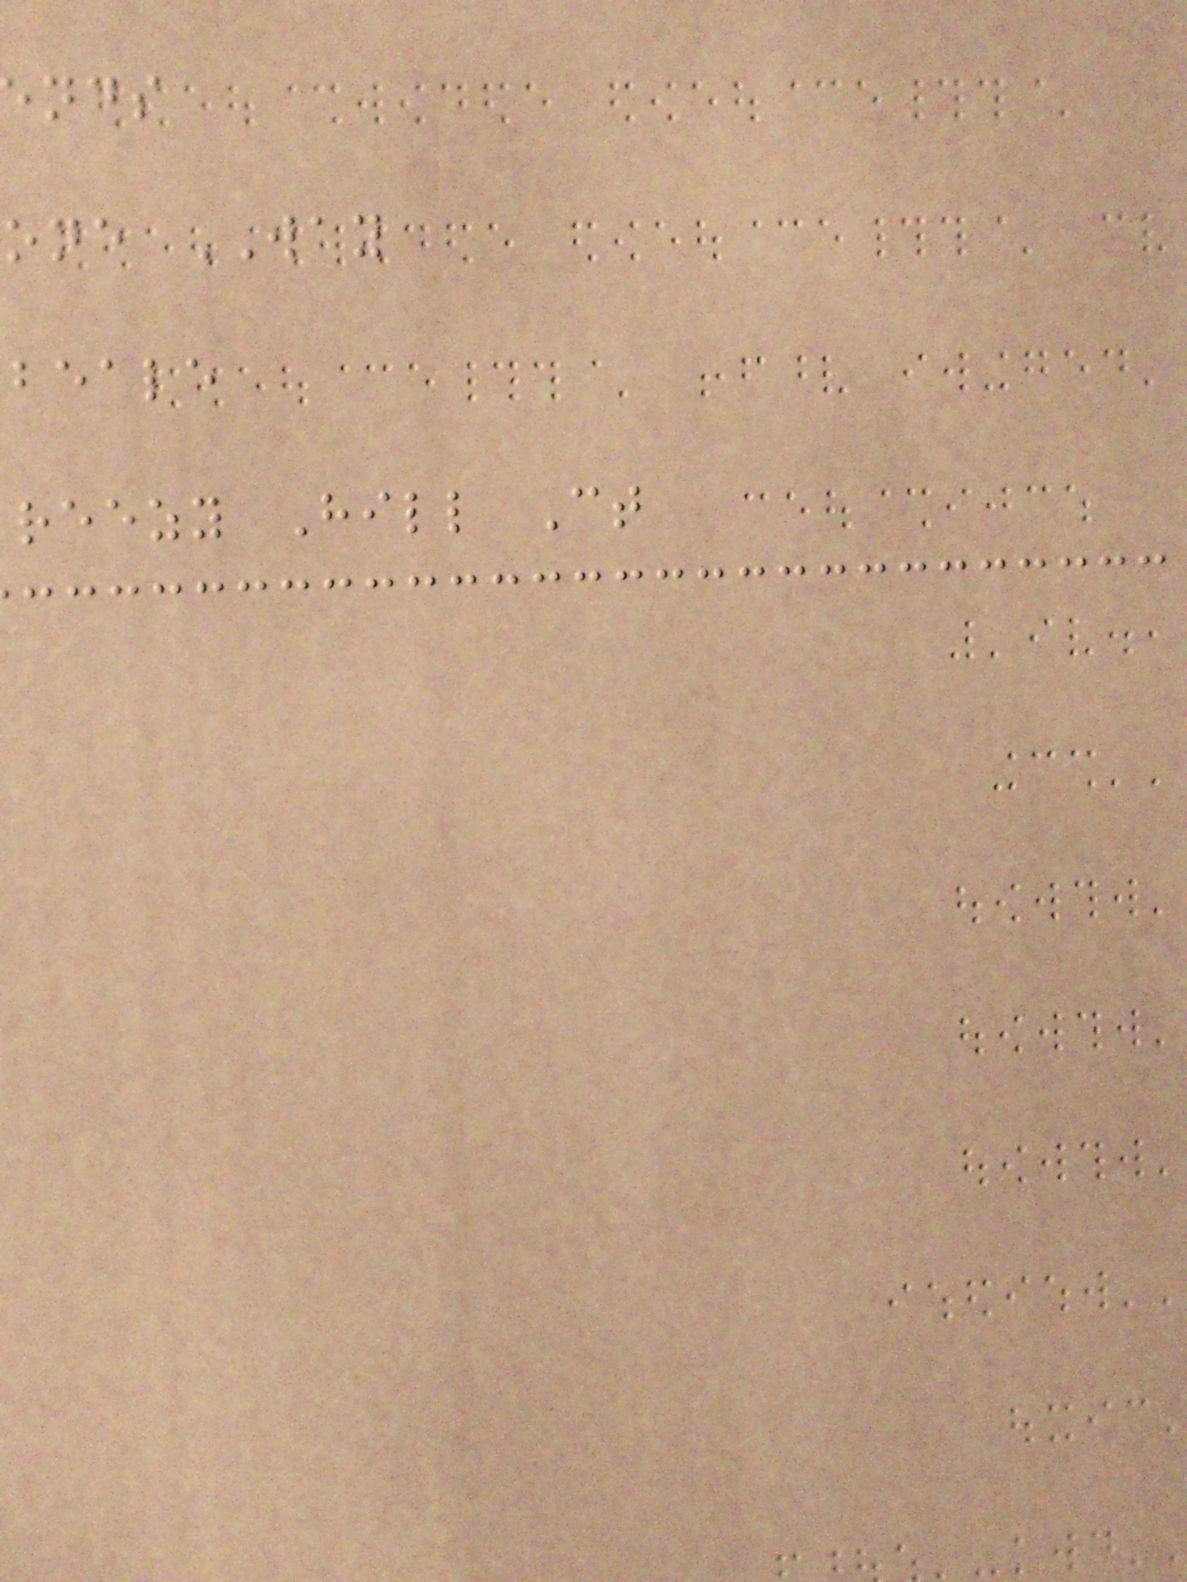one WAY
beale
reezy Hill Ct
